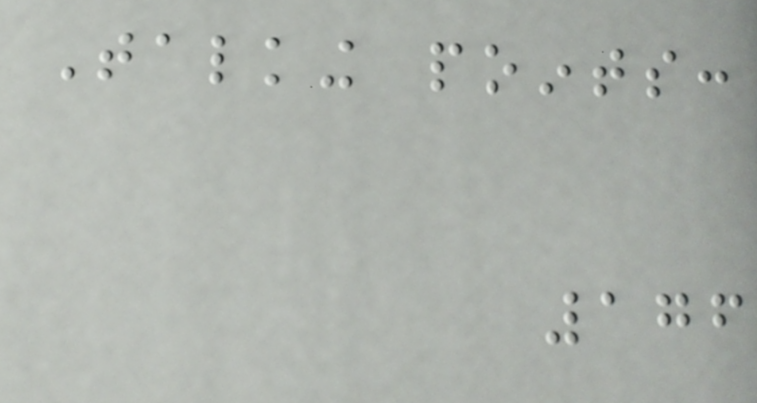Talking points:
176
